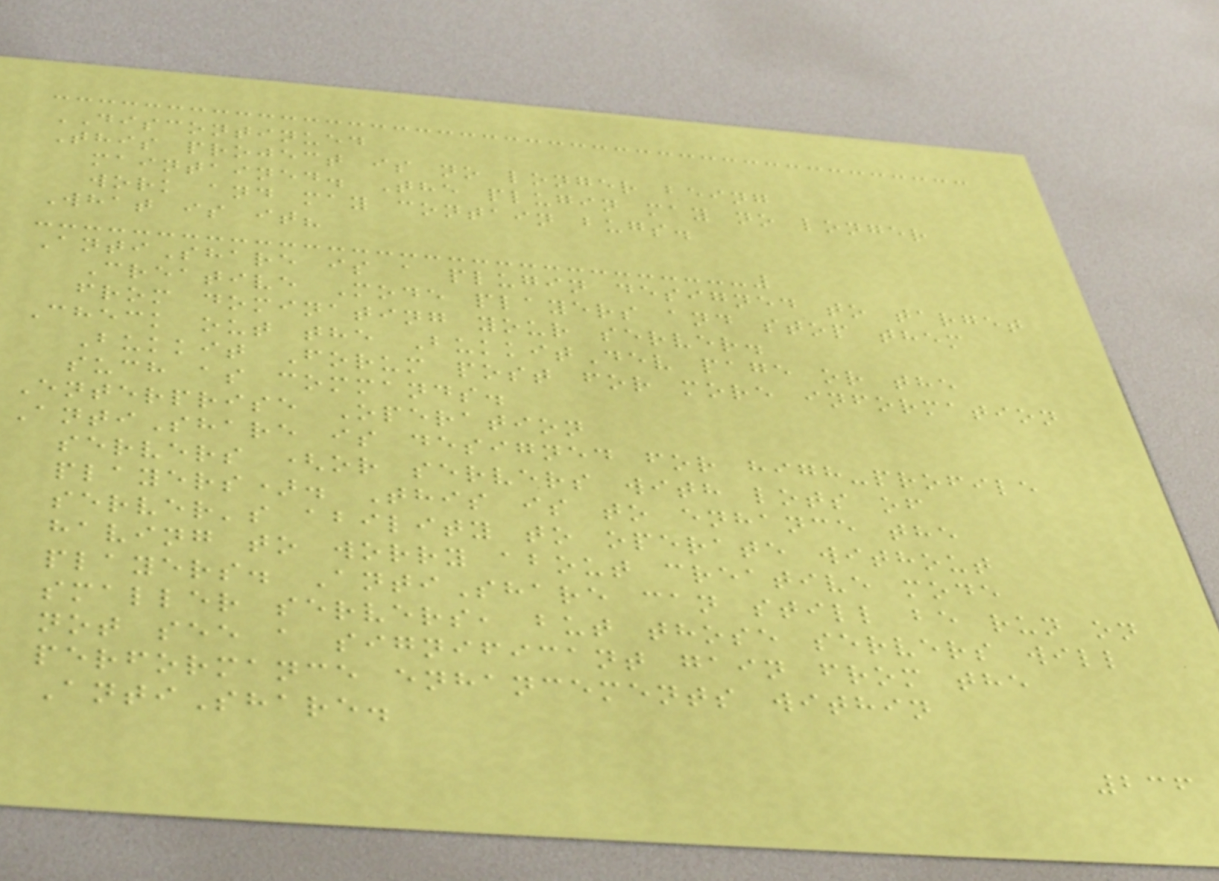DISCONTINUED
This project is no longer being
maintained. The plugin may no longer
work and may contain bugs.
What is it?
AntiShare is a plugin designed to target
Creative Mode players and stop them
from dominating your server.
Check out the BukkitDev page or the
Bukkit Forum post for more information
such as commands.
Enterprise Operation
AntiShare is designed for high-profile
servers (or servers with lots of
players). This is to enhance the
server's ability to operate without
having to worry about creative mode
players. AntiShare can still be run on
smaller servers, but those servers will
not see a significant gain from the
performance enhancements within
AntiShare.
236
